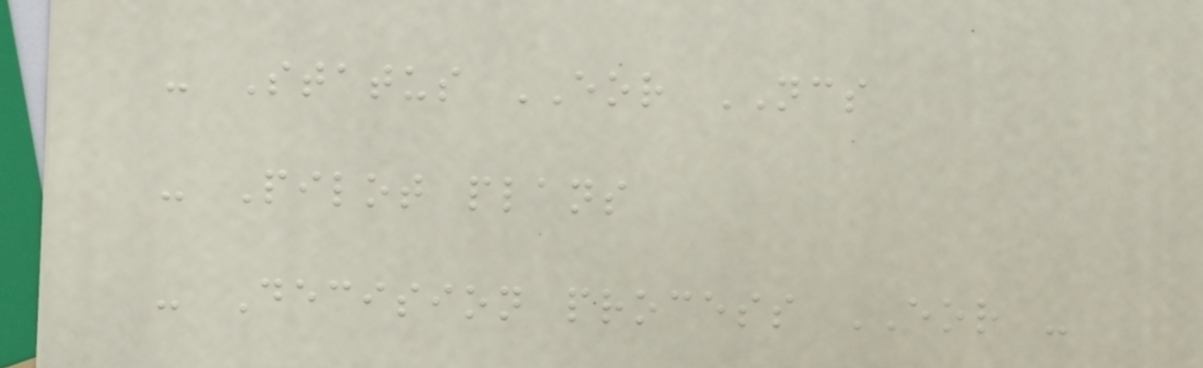- Status EOR NCS
- Pilot plans
- Decision process EOR -
